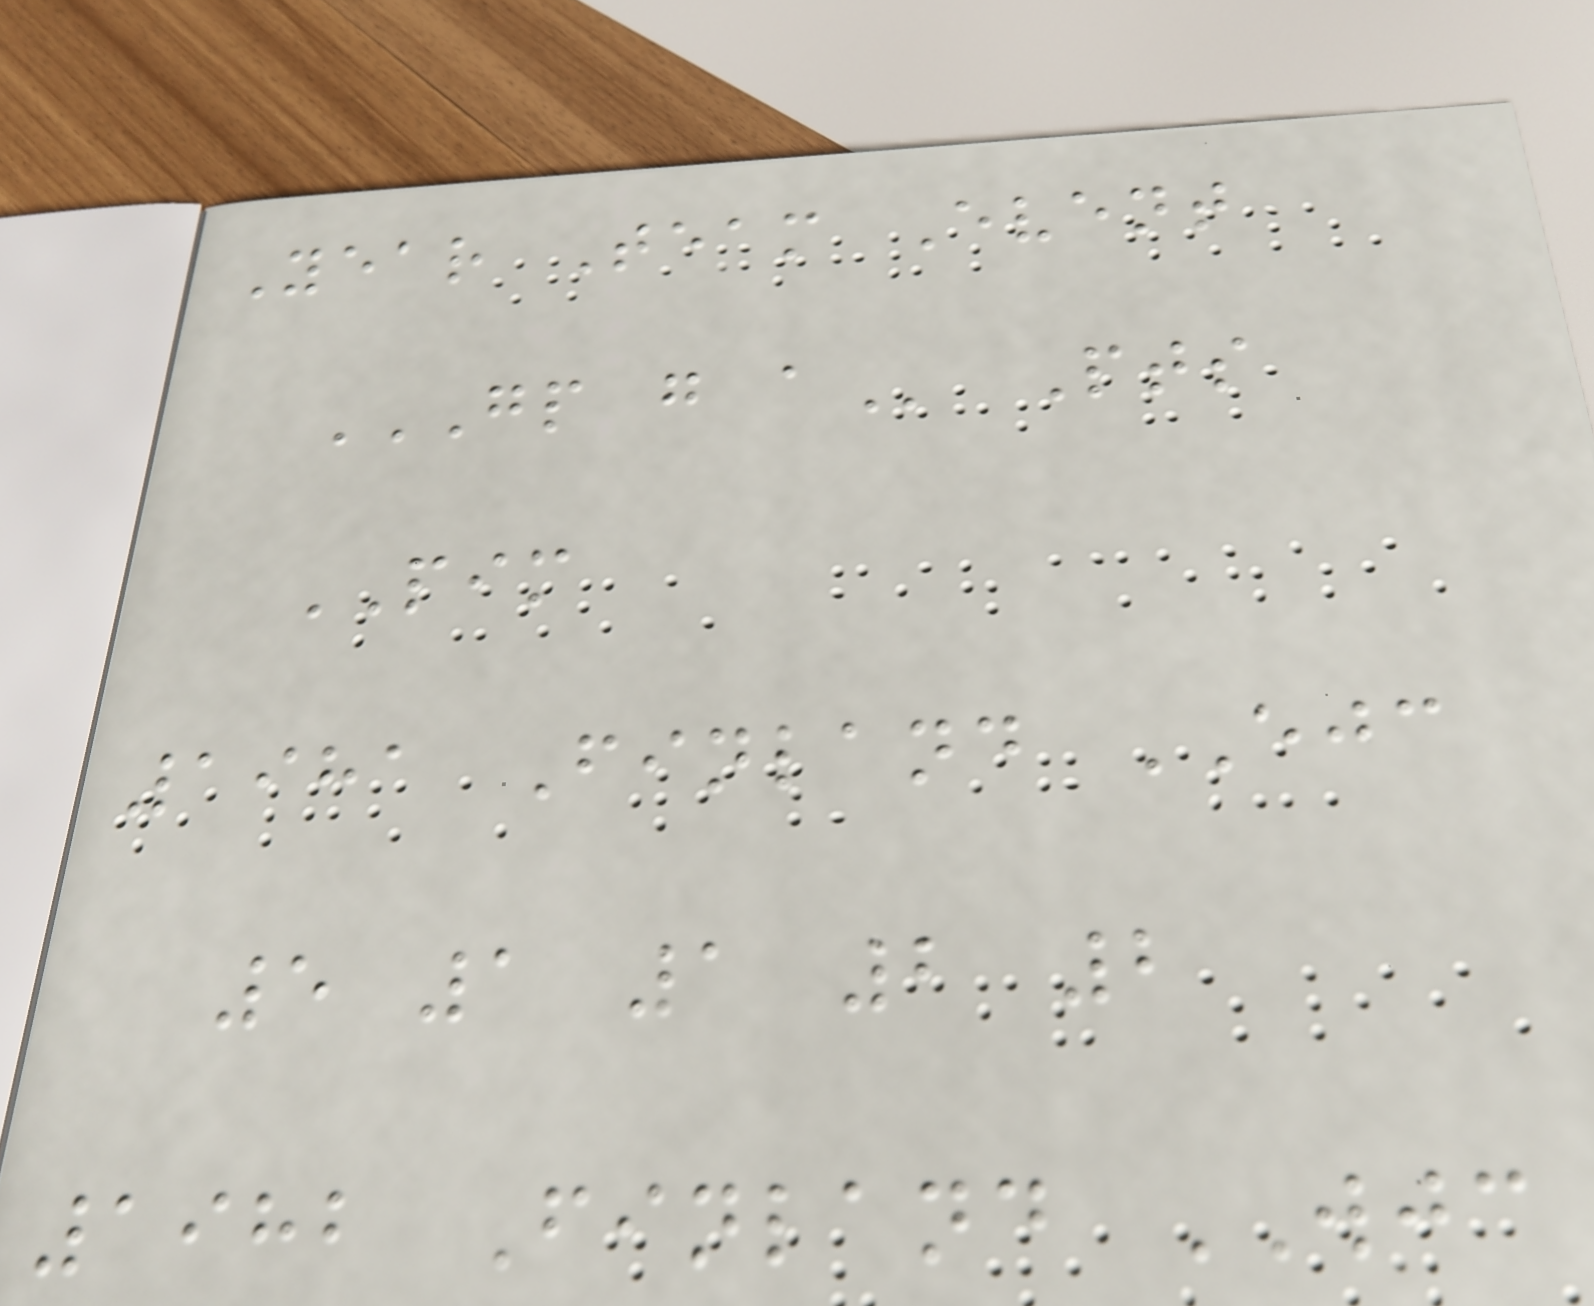Year Team Event
GP G A Pts
PIM
1981 Finland EJC
5 1 1 2 2
1982 Finland WJC
